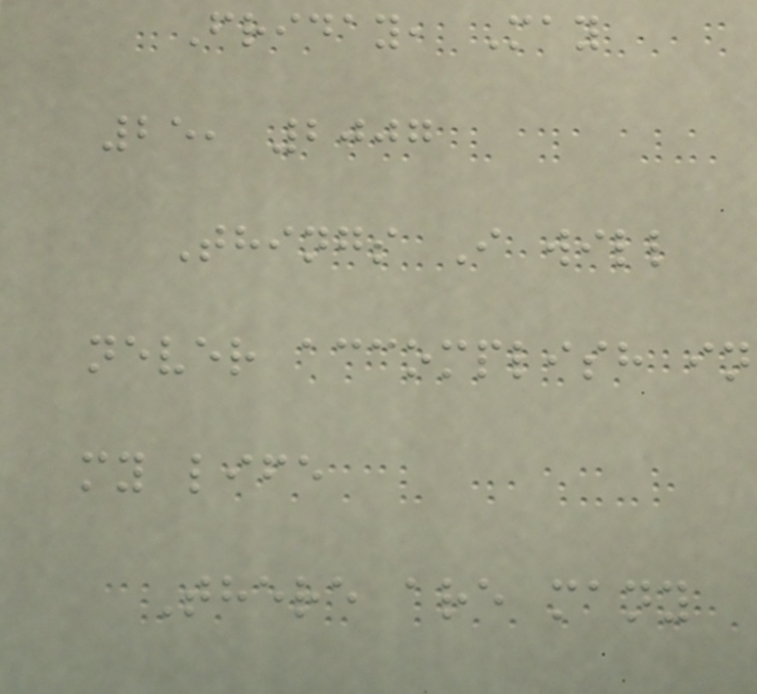Friday, May
25, 2007
Things I will
never accomplish in
my life
There are many
